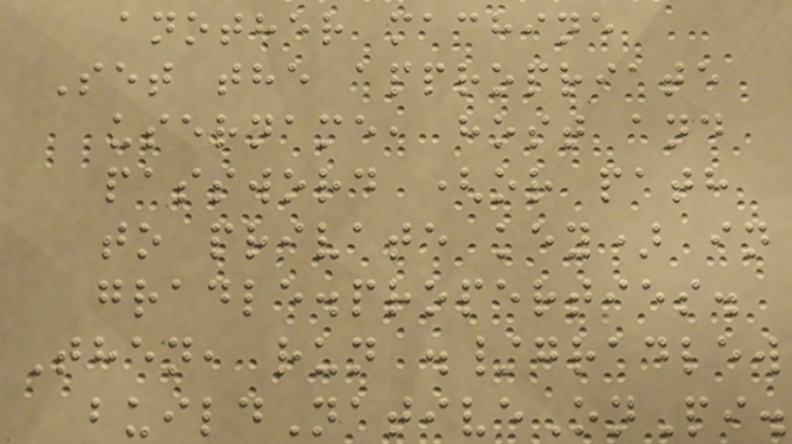another machine
Set the appropriate
username, host and
password (or path
to private key) in
gradle.properties.
Then, run ./gradlew
buildNativeOnPi.
